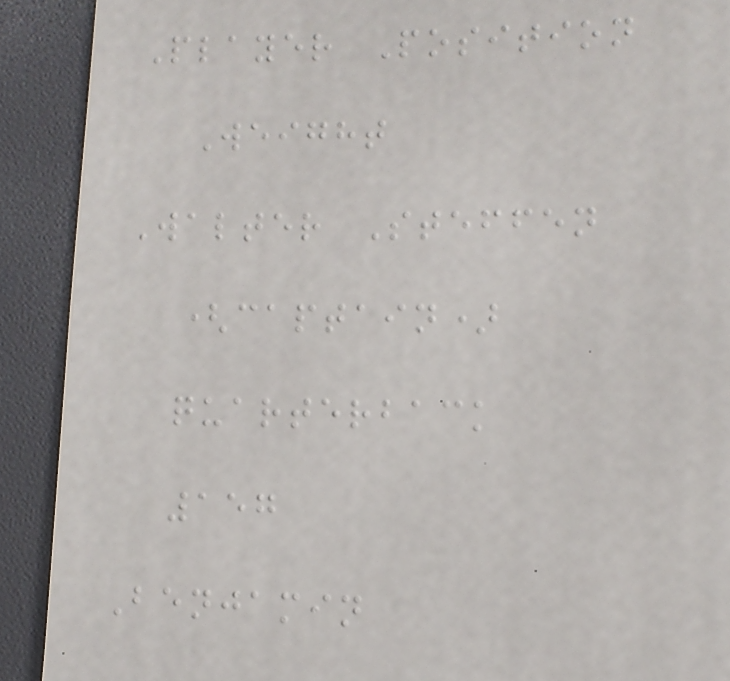Player Position
Weight
Walter Steffen
(captain)
quarterback
157
Benjamin
